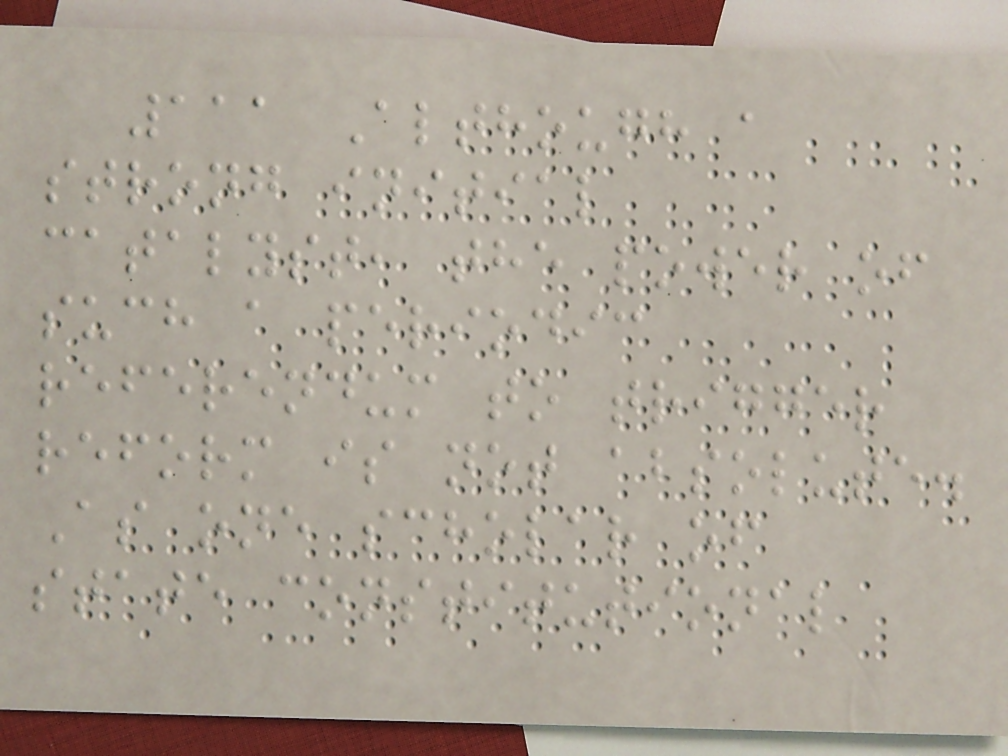111 Although a
strong initial
catalyst, the power of
such a periodic
referendum to trigger
reform is not absolute.
As one scholar of
state constitutional
